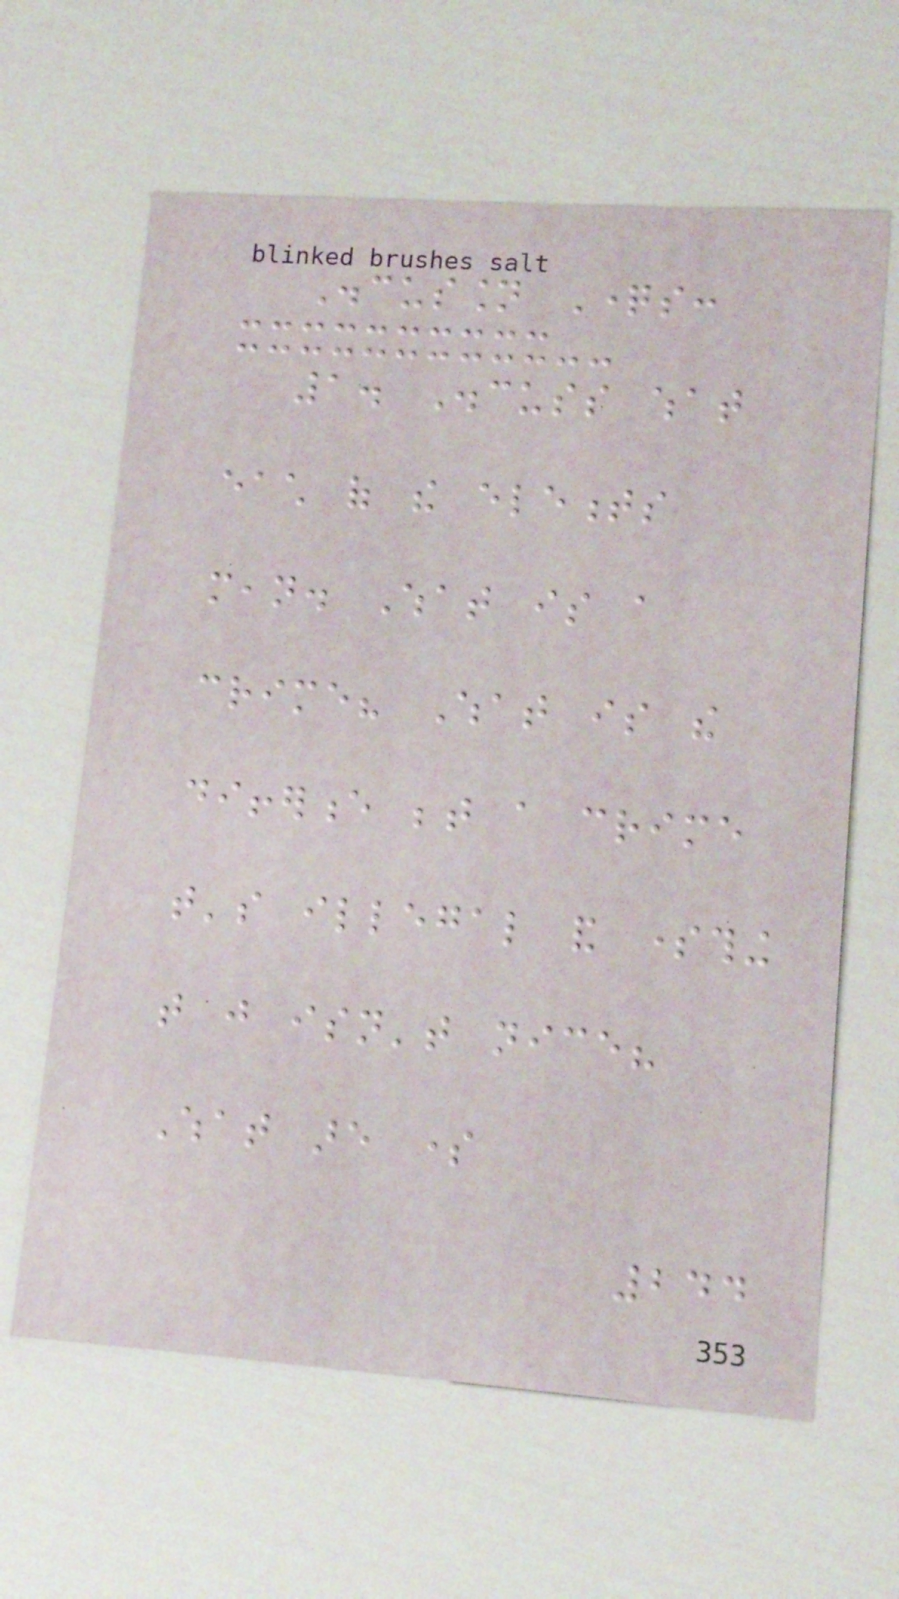Discussion Questions:
1. Discuss what
each of the elements
mean. What is a
crime? What is the
difference between a crime
that's illegal and something
that just isn't nice?
What are some
244
